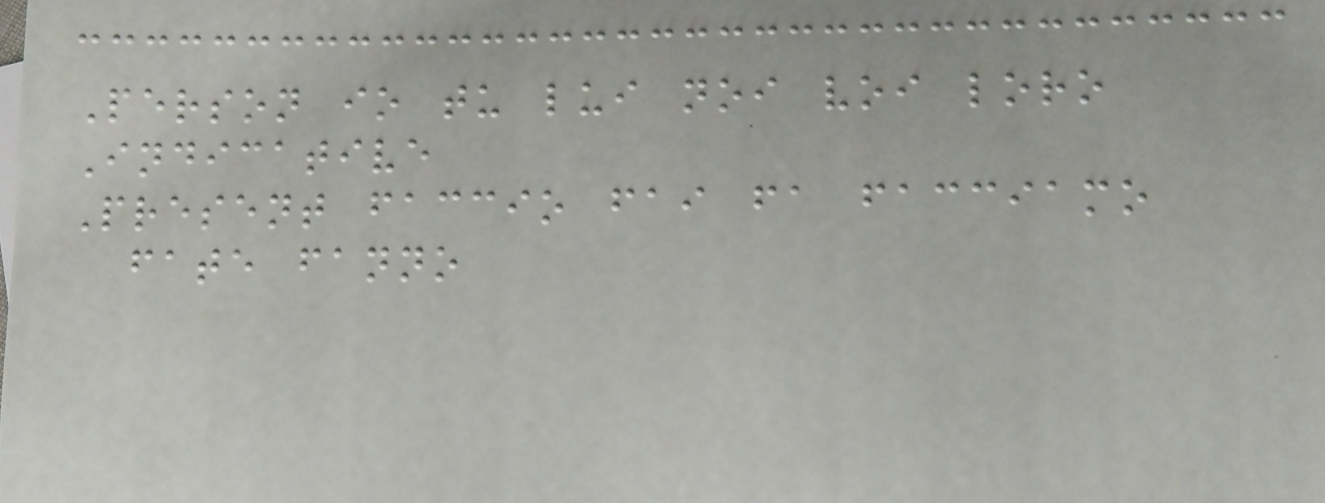Person io tu lui noi voi loro
Indicative
Present faccio fai fa facciamo
fate fanno
